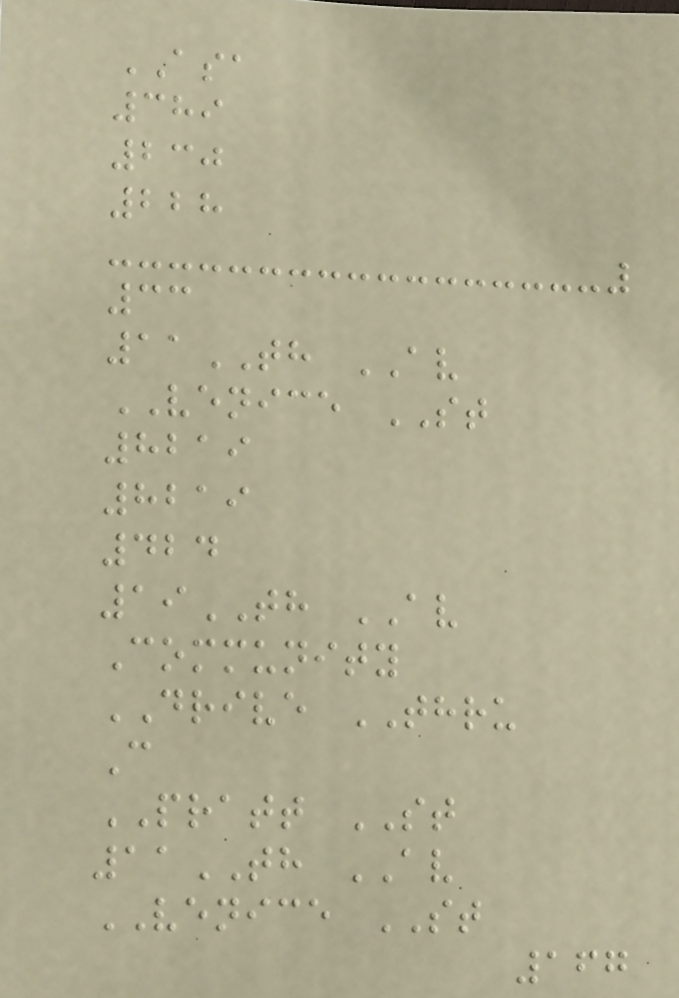ASA
389
230
228
33
11TH AV
VENICE ST
8219
8219
424
19TH AV
Community
DRIVE THRU
C
PRATT ST
11TH AV
VENICE ST
167
